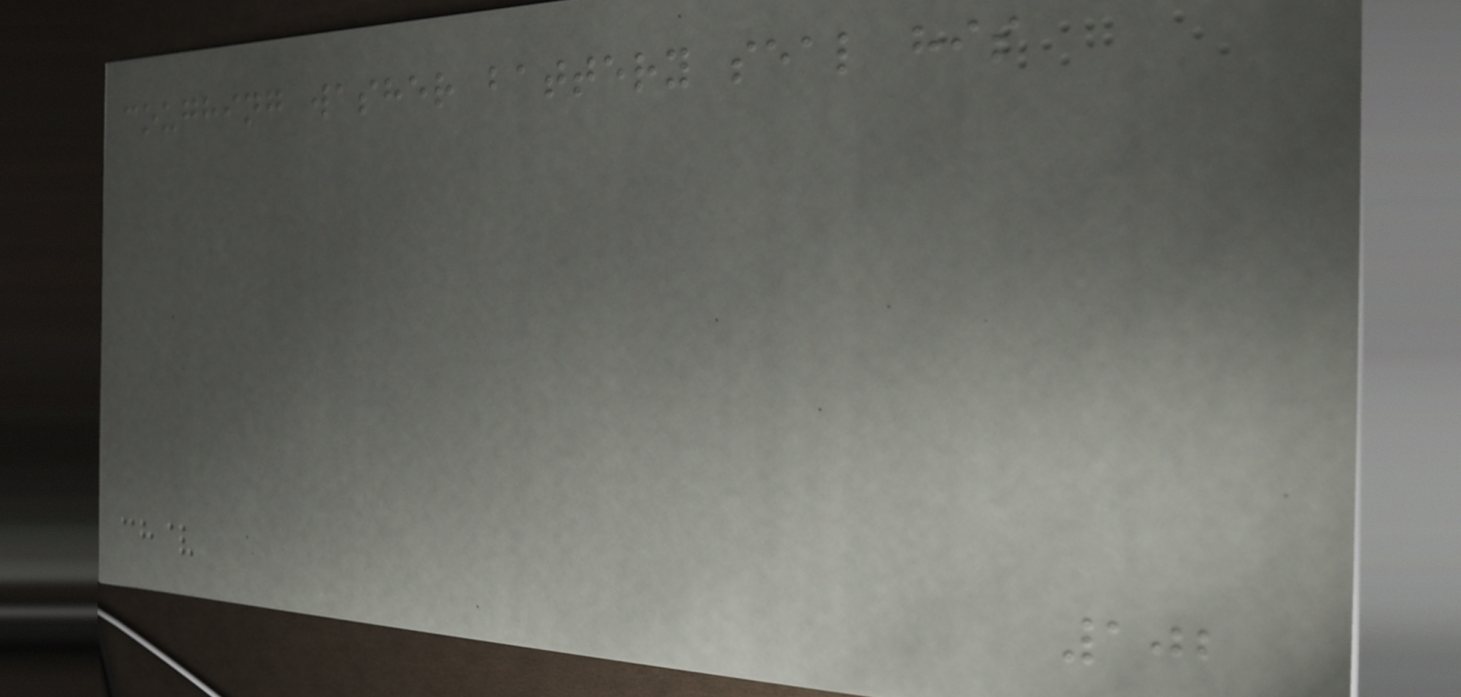coughing washer battery seal his
102
